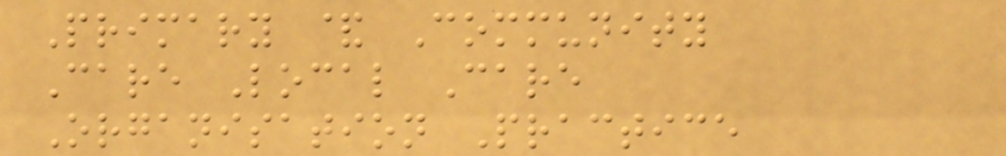Primary & Community
Care Local Care
Organisation Practice
